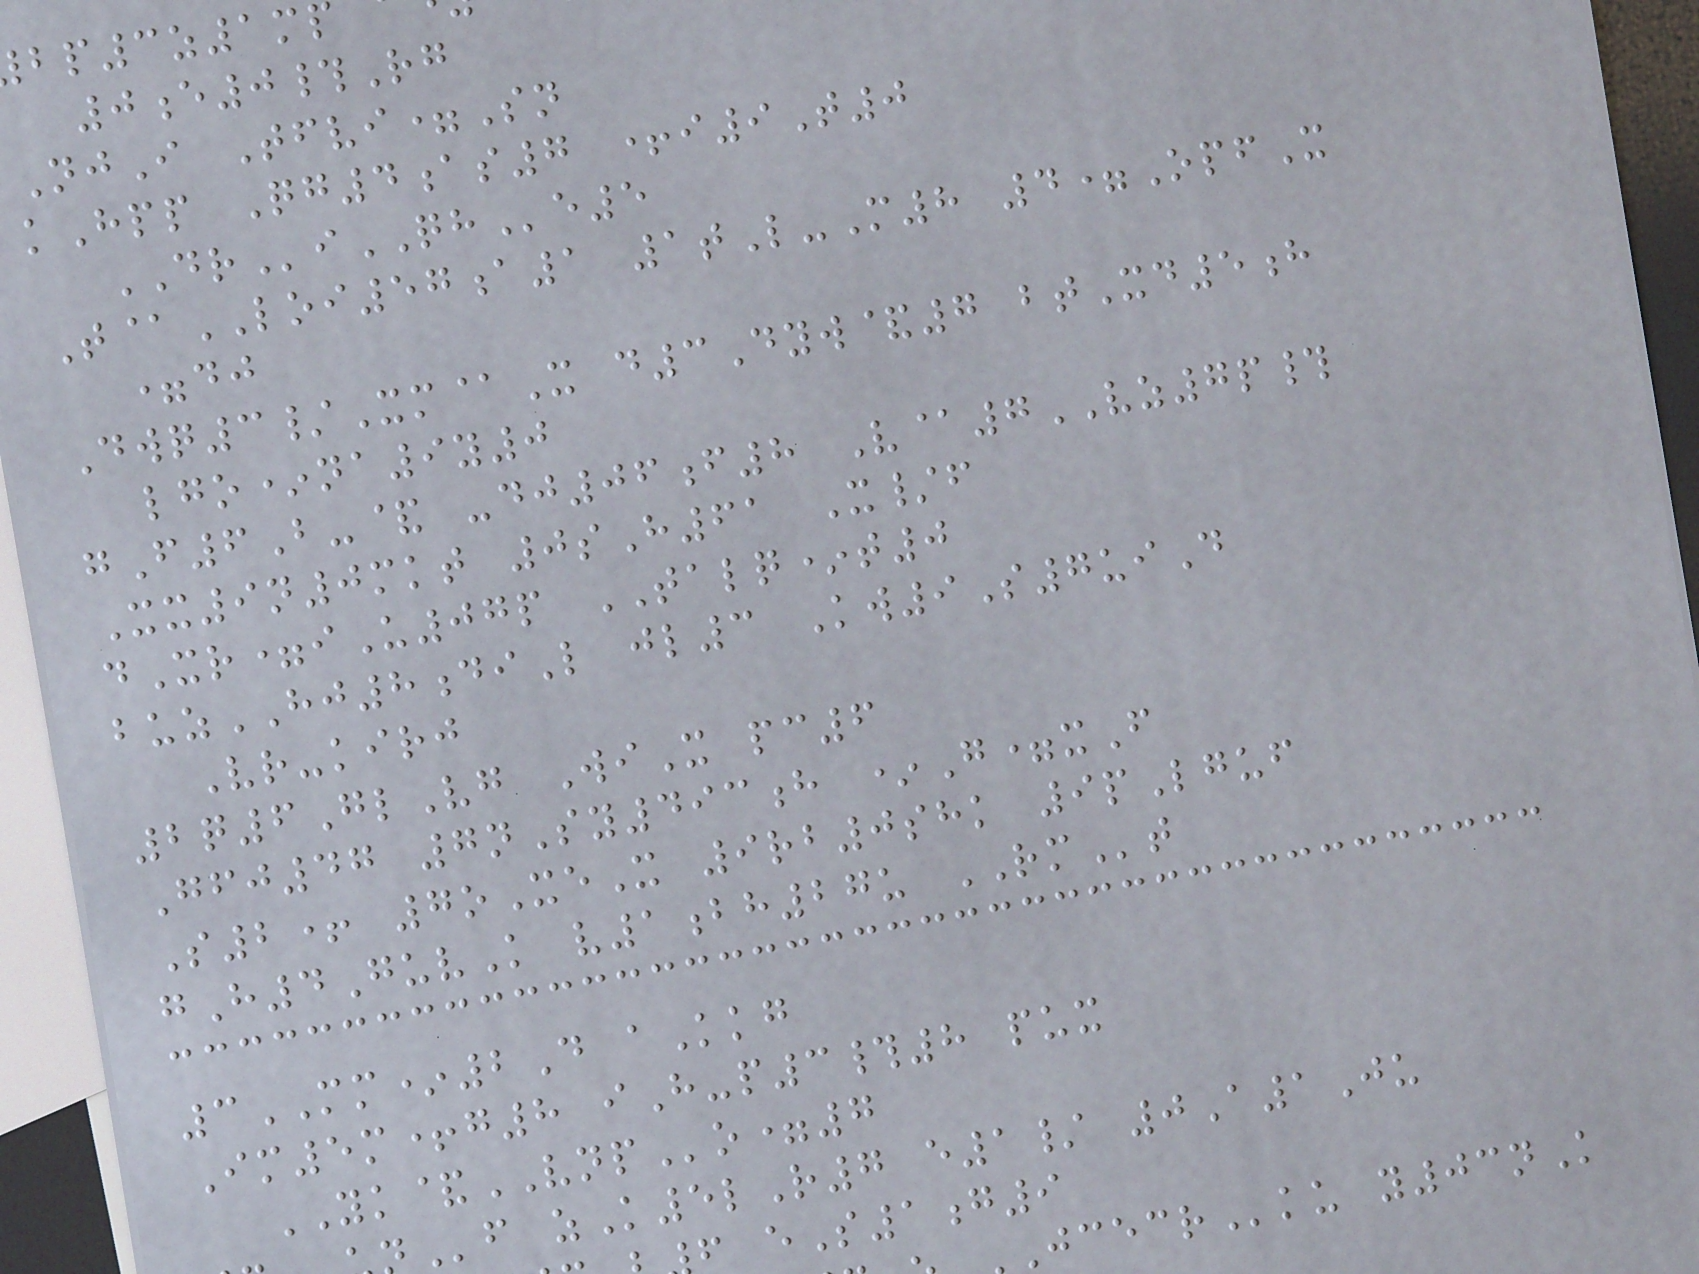0e0#Rg
NjI Tfvi=Sn
kHpp Qg4as7 +i9T0
DRiQHe5
T@LOI57a1 1tL-M8 4=OpfX
=dj
Dwq3/Xm@X d3Dyw&7 btXd5h
lgo*na9y0
gF6B-& -dj06f8 V@7VZ7p#
Xx9n0mkt 0sH61 X/f
dXr=iU07p TALQ*t0
buzHJ8diL jl3 Kw9S7uiD
Vr-kirj
2q6GlVg WiX pc6
Gfj47 7nSy493h *G=xF
S2+ 7oXeX 9rb0shk 9pLguf
gH4GuvK v1bh27u RMt
3MM*2D aKkg
Im5m+g8 iH-p3#8 pux
YK&VNPo=7
f zK5lR7 e1/ 0A1Ju
f eS1g9
